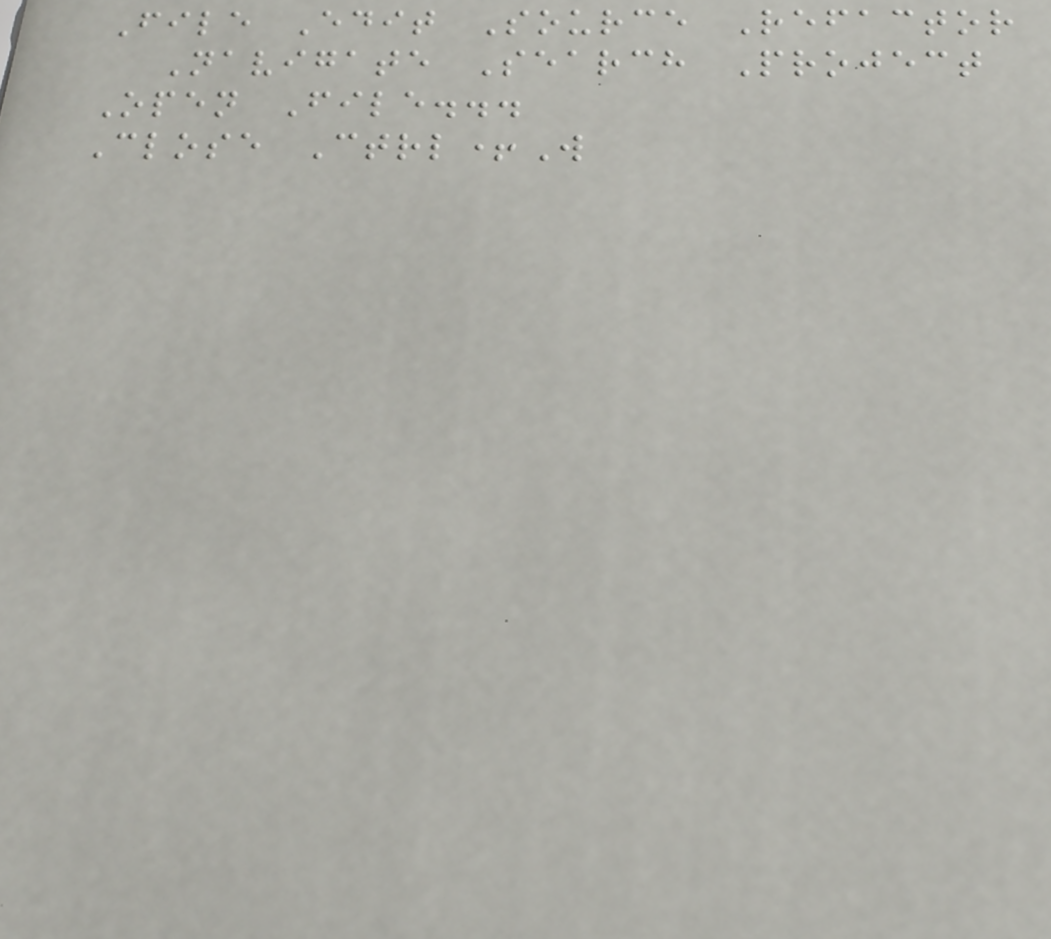File Edit Source Refactor
Navigate Search Project
Open File...
Close Ctrl+W
